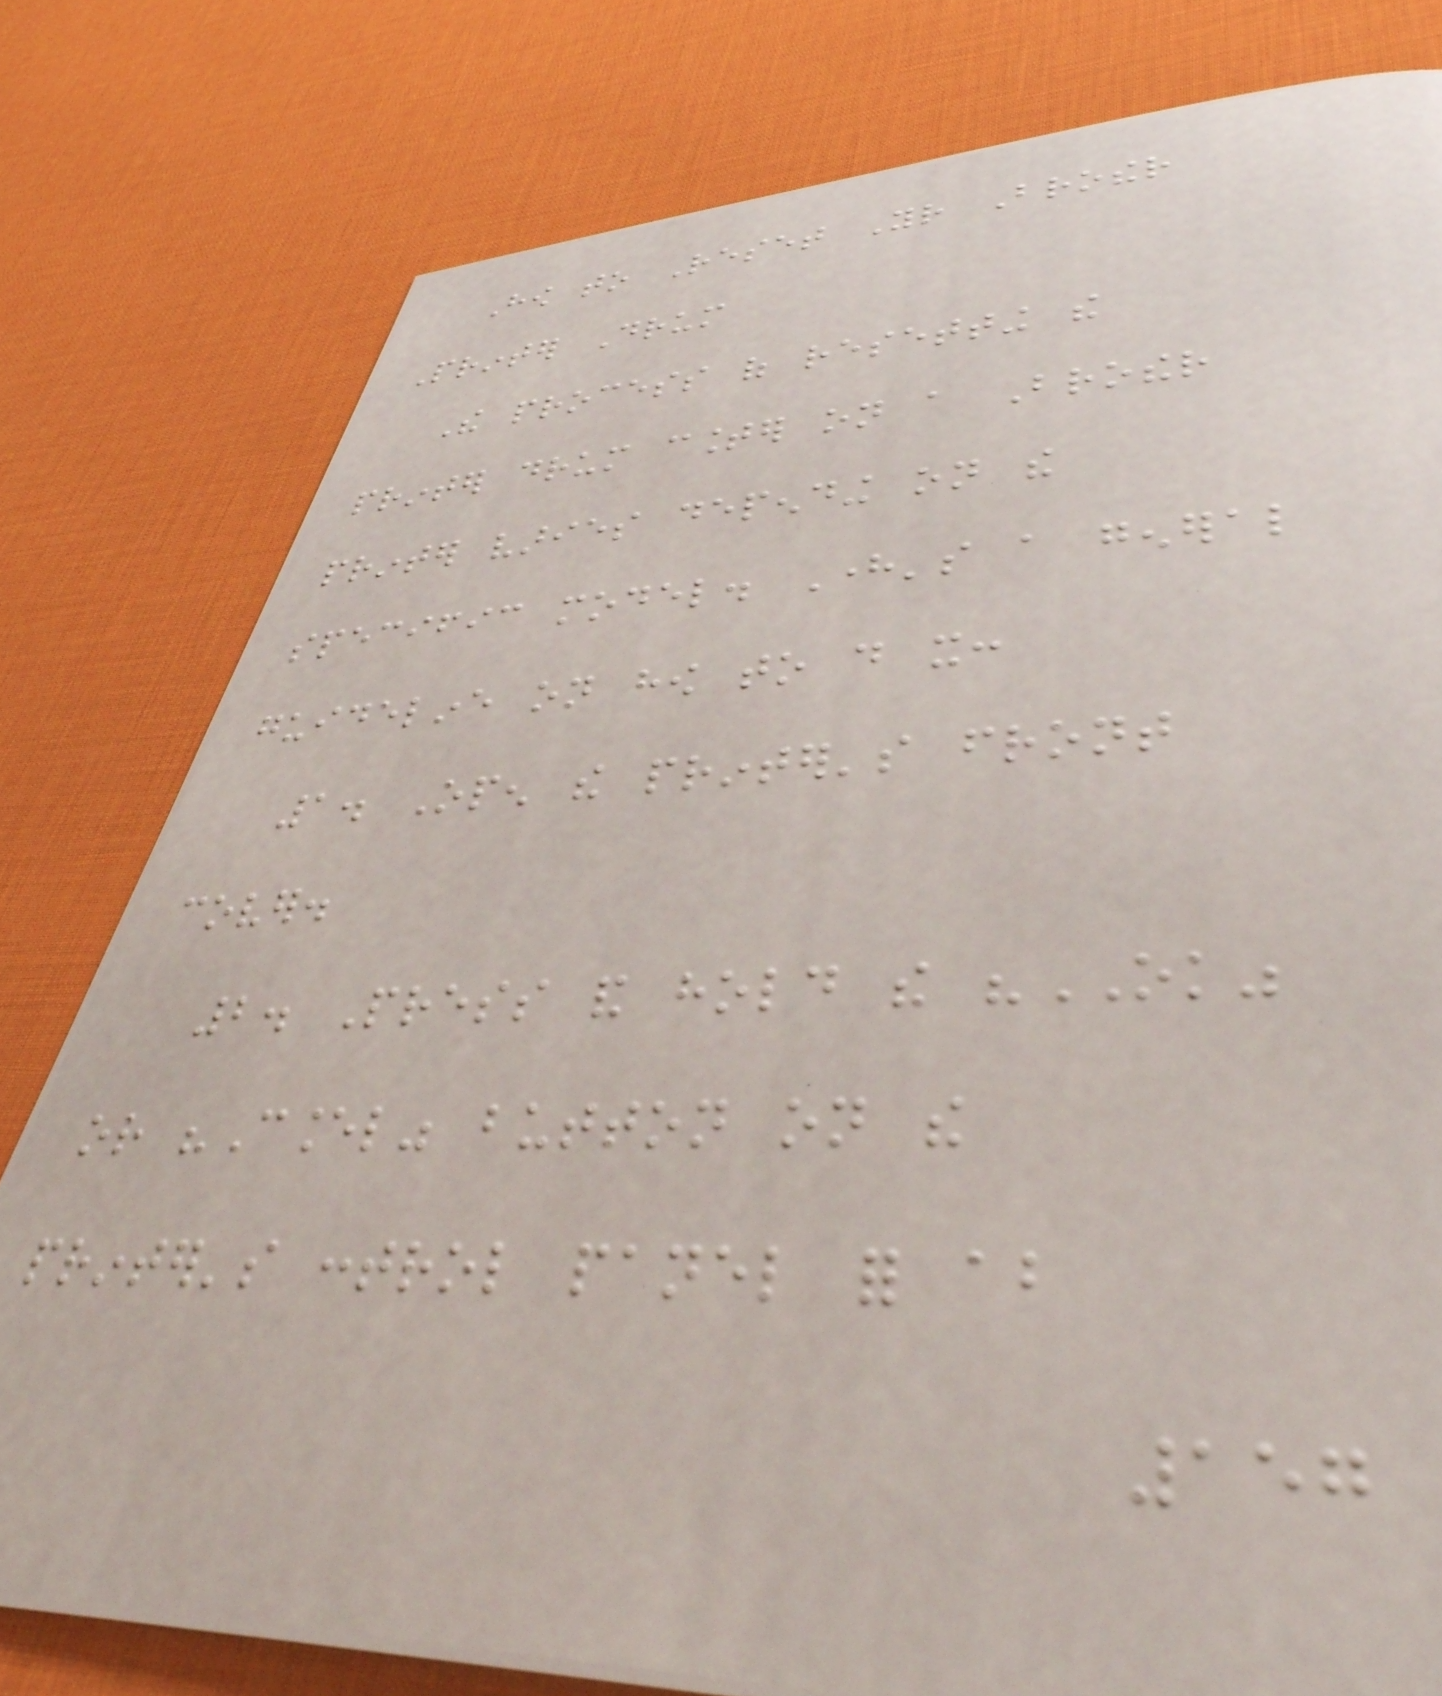How to Reset Your Brother
Printer Drum
The process of resetting the
printer drum counter on a Brother
printer varies depending on the
specific model. Here's a general
guideline on how to do it:
1. Open the printer's front
cover.
2. Press and hold the "OK"
or "Cancel" button on the
printer's control panel for about
157
